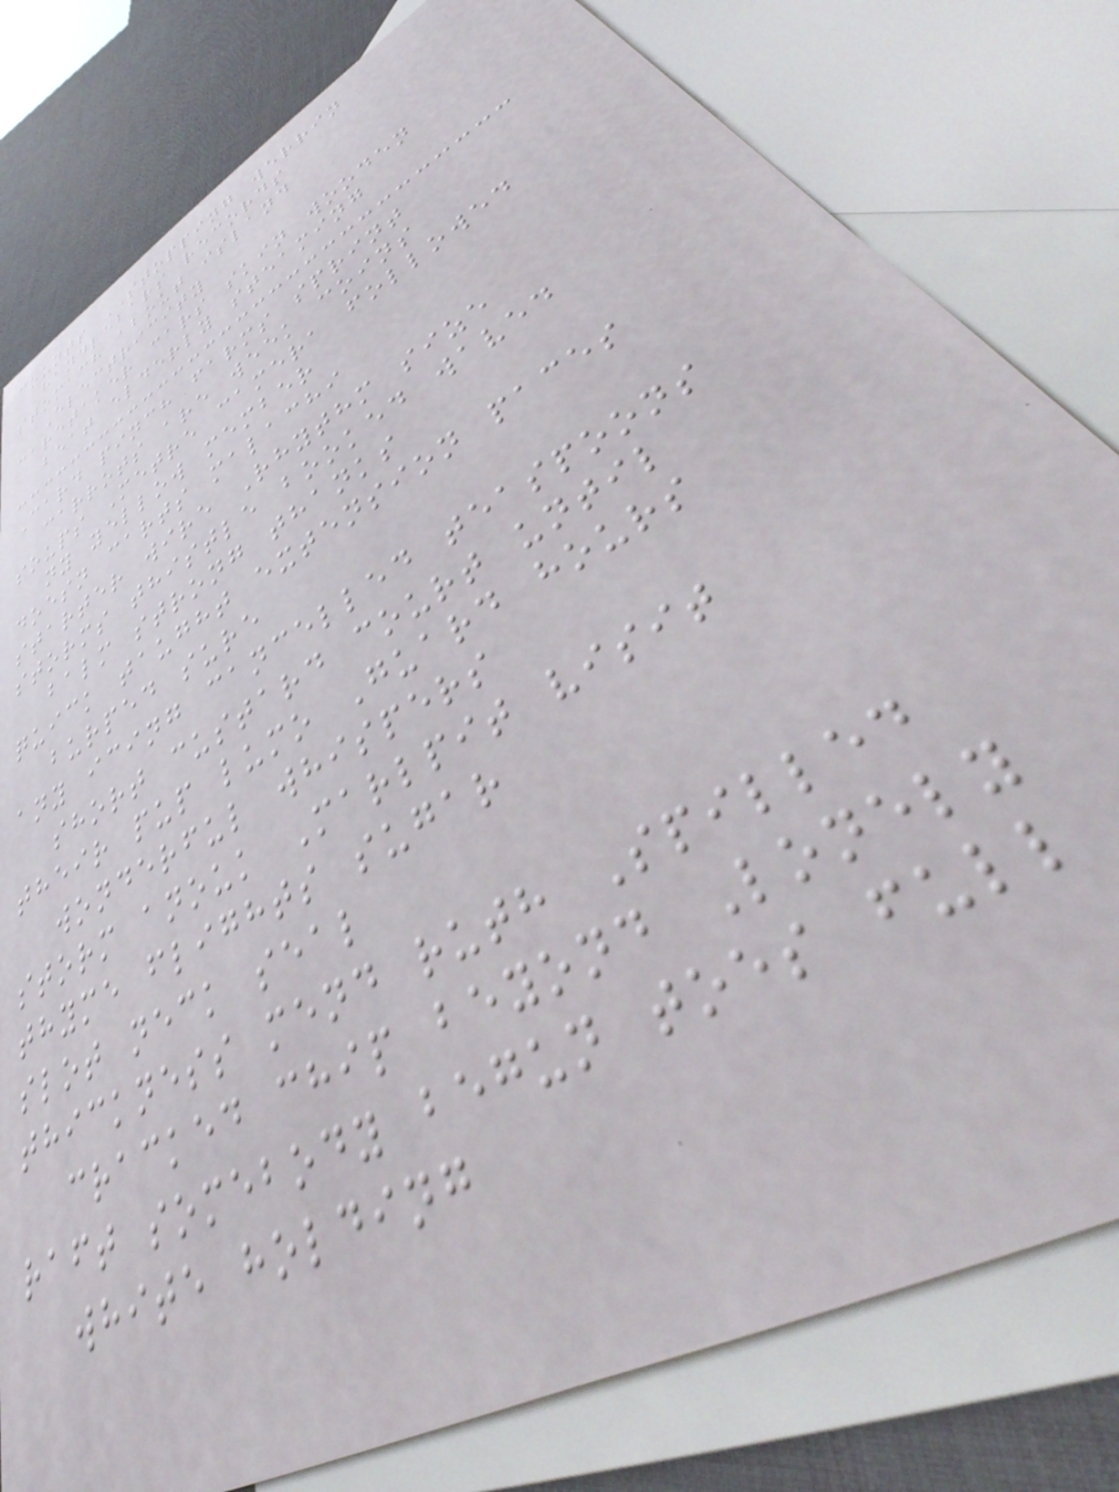counts STOPPING werrin
handlebars records
stomach about island
Electricity
caretaker cars skin wooden
beat elderly steaming
Card pinch farms sprint
carrots are week coins
soups Metre camera followed
ny yellow member
doesn carts malachi
starter wire Rhythm size
storms thistle booked waved
balm strong thanks
quick taught extension paces
burped sure
any icing cancelled teaspoons
short custard court until
their pup lumo Guard hours
wonderful whispers
storm anouk Marlpit visit
thyme flights sugar
slot neck seal
thickness mend ruth Spilled
cracked chip beyond Lonely
raft somebody begun toes full
white holding
